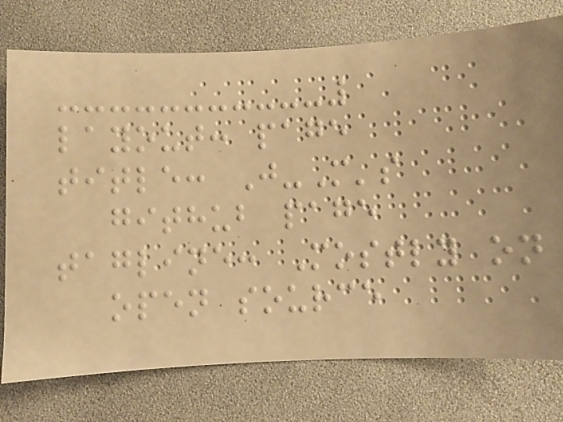layout: page
title: J-M's
github page
tagline: Mostly on
open source
